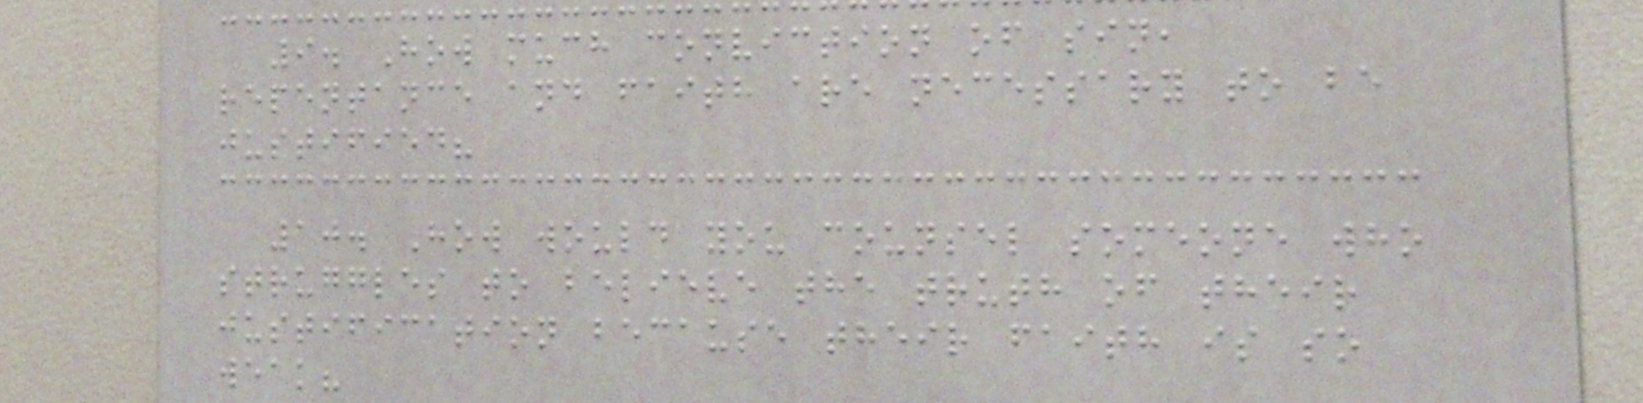9. How much conviction of sin,
repentance and faith are necessary to be
justified?
10. How would you counsel someone who
struggles to believe the truth of their
justification because their faith is so
weak?
